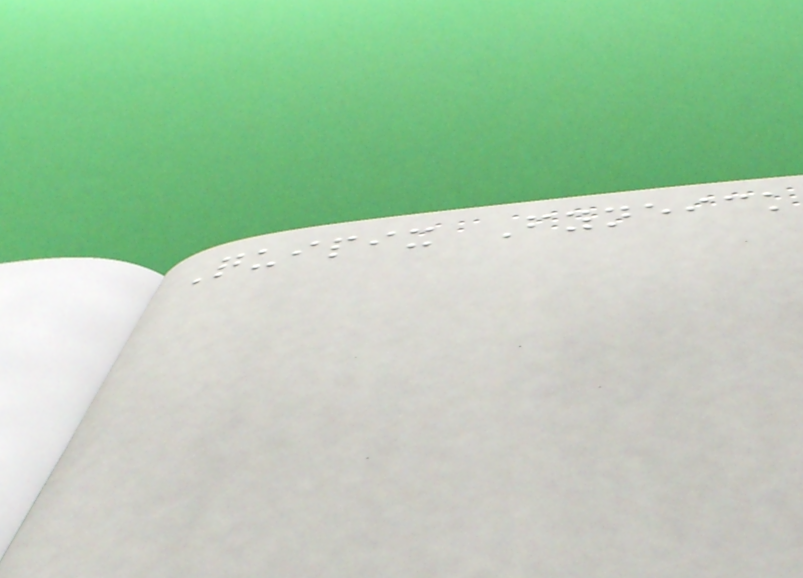Quipix Fyneick
